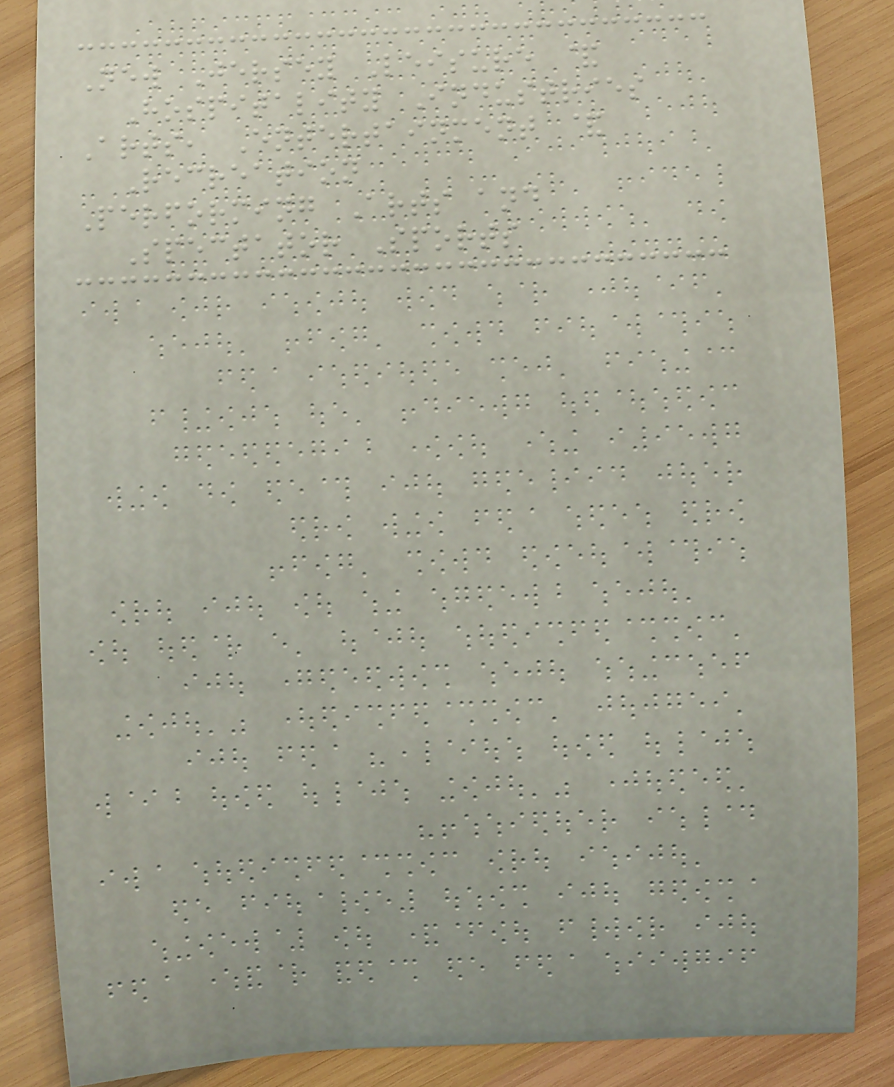New Jersey Leisure &
Hospitality Industries
Arts, Entertainment &
Recreation
Performing Arts and
Spectator Sports
